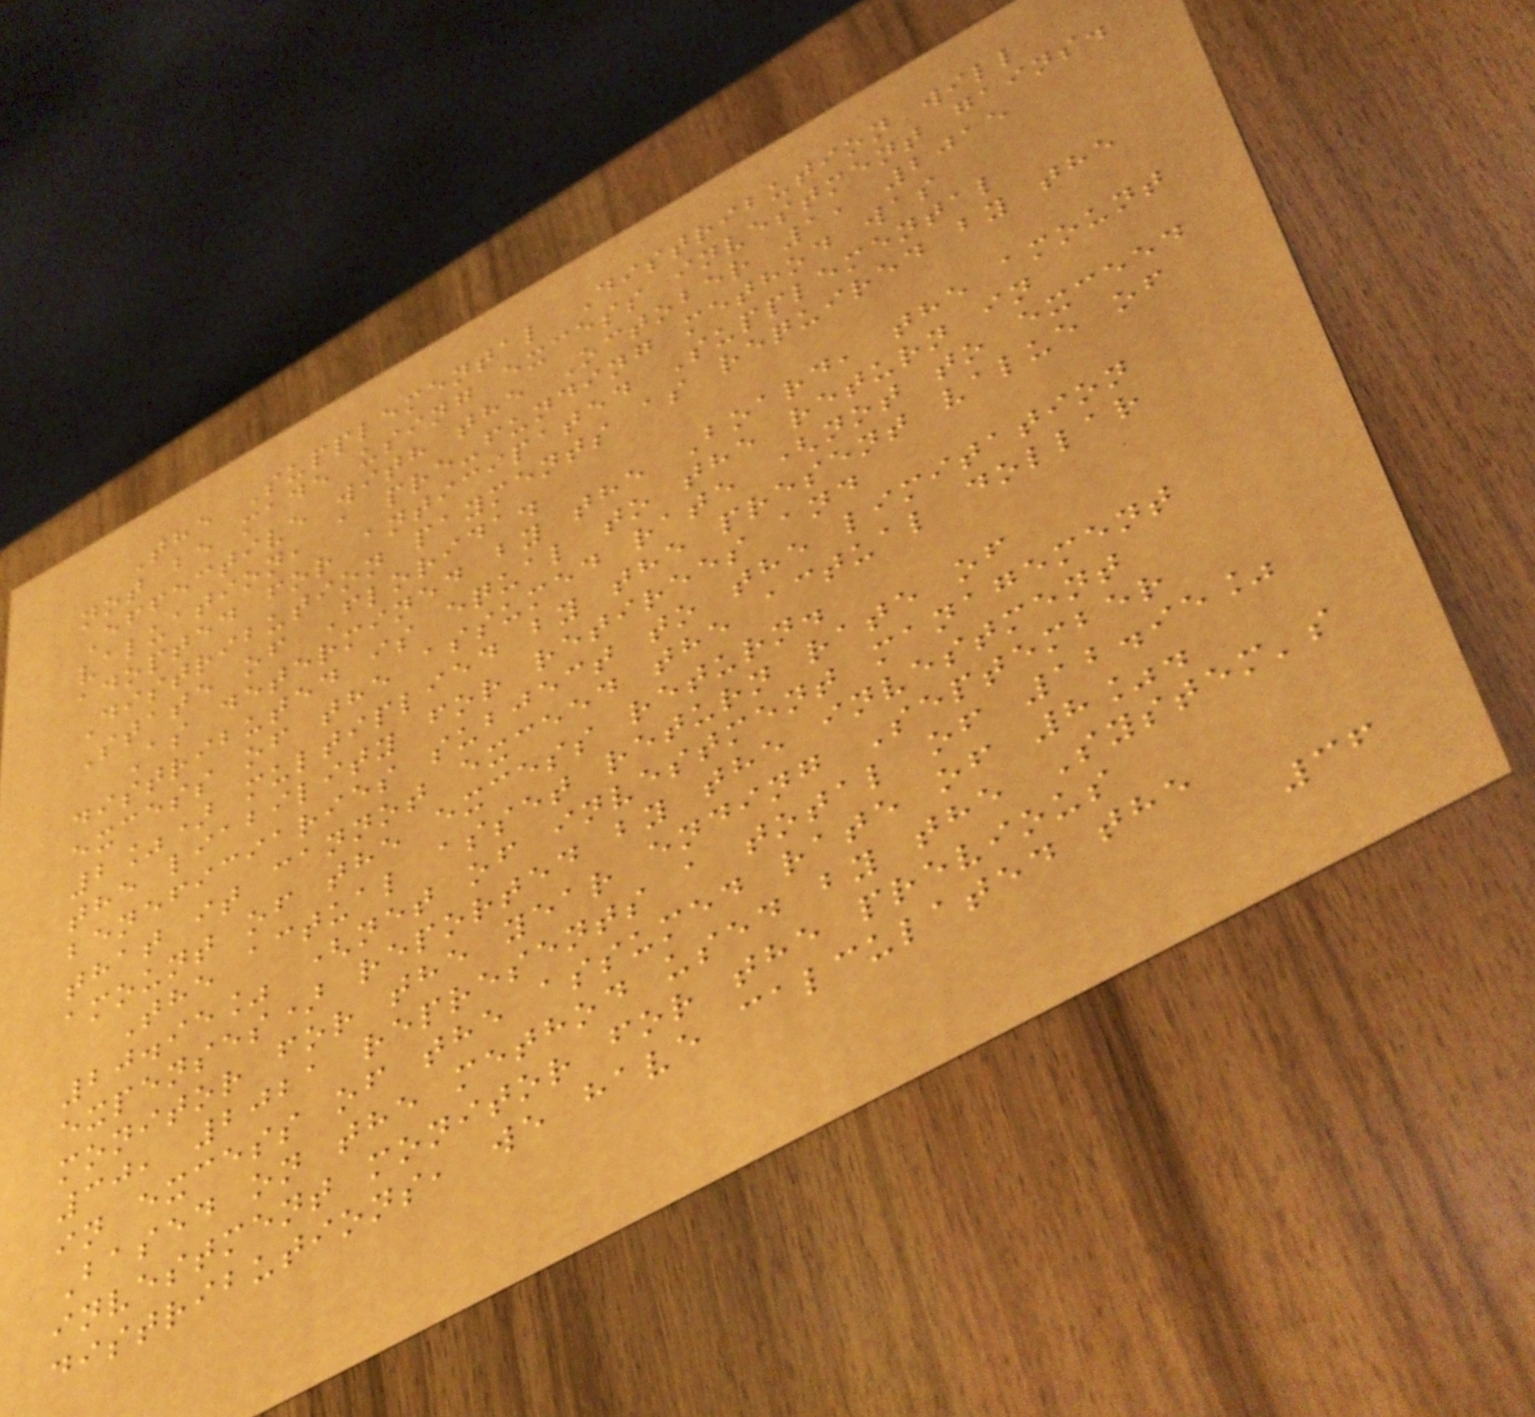The Supplemental Distribution will
not be made using excess investment gains.
Effective with the October 1, 2015
valuation, a pre-funding method was
adopted for anticipated Supplemental
Distribution payments as required by the
State of Florida.
As determined by the Board, the amount
distributed is equal to the return in
excess of the assumed rate (not to exceed
2%) multiplied by the present value of
the liability for retirees and
beneficiaries subject to the limitation
that it cannot exceed the actual dollar
amount of the excess return.
The actual asset return rate of
20.95% (net of investment management
expenses) reported by the investment
monitor for the year ending September
30, 2021 represents a total of 12.95%
in excess of the assumed rate of 8%.
Based on the method used by the System's
investment monitor for the previous
distributions, we have calculated the
36
